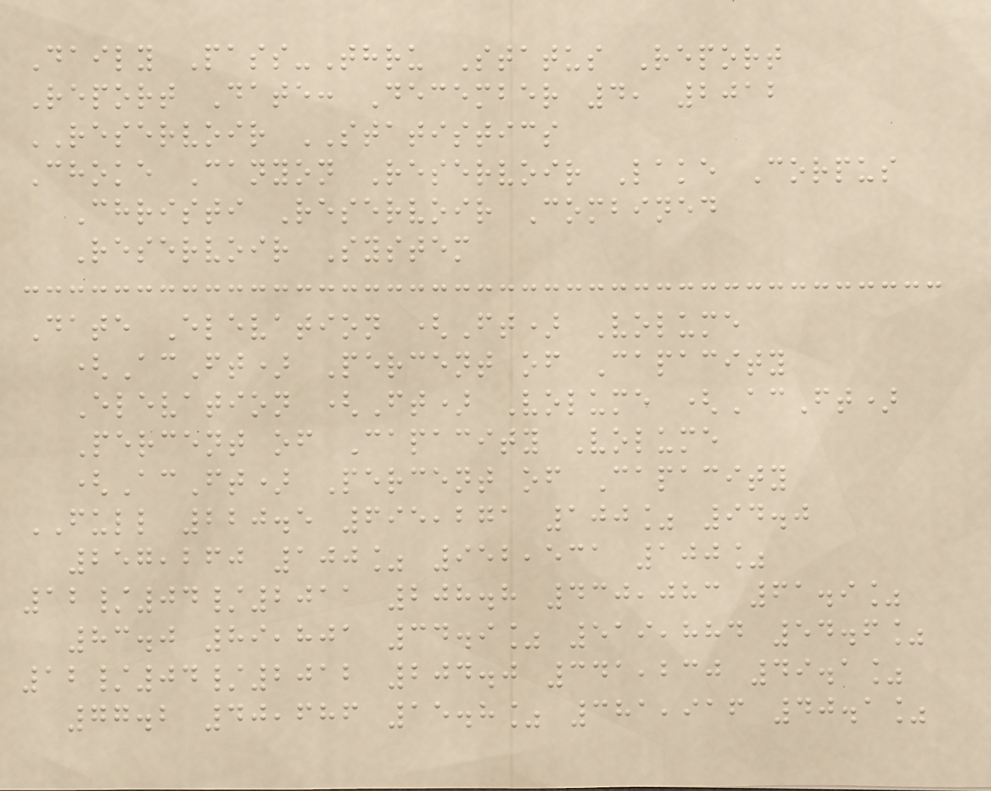Daily Pass-Thru Status Report
Report Date: December 4, 2012
RESERVOIR STATISTICS
Choke Canyon Reservoir Lake Corpus
Christi Reservoir Combined
Reservoir System
Date Elevation (Ft) Volume
(AcFt) Percent of Capacity
Elevation (Ft) Volume (AcFt)
Percent of Capacity Volume
(AcFt) Percent of Capacity
FULL 220.5 695,271 100% 94.0
257,260 100% 952,531 100%
12/04/2011 208.8 430,083 61.9%
83.0 89,801 34.9% 519,884 54.6%
12/04/2012 204.0 341,230 49.1%
77.2 40,686 15.8% 381,916 40.1%
